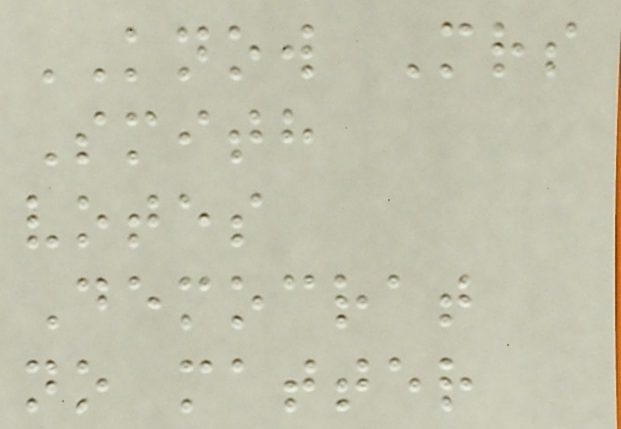KNOW Mrs
Smith
votes
Democrat
no matter
